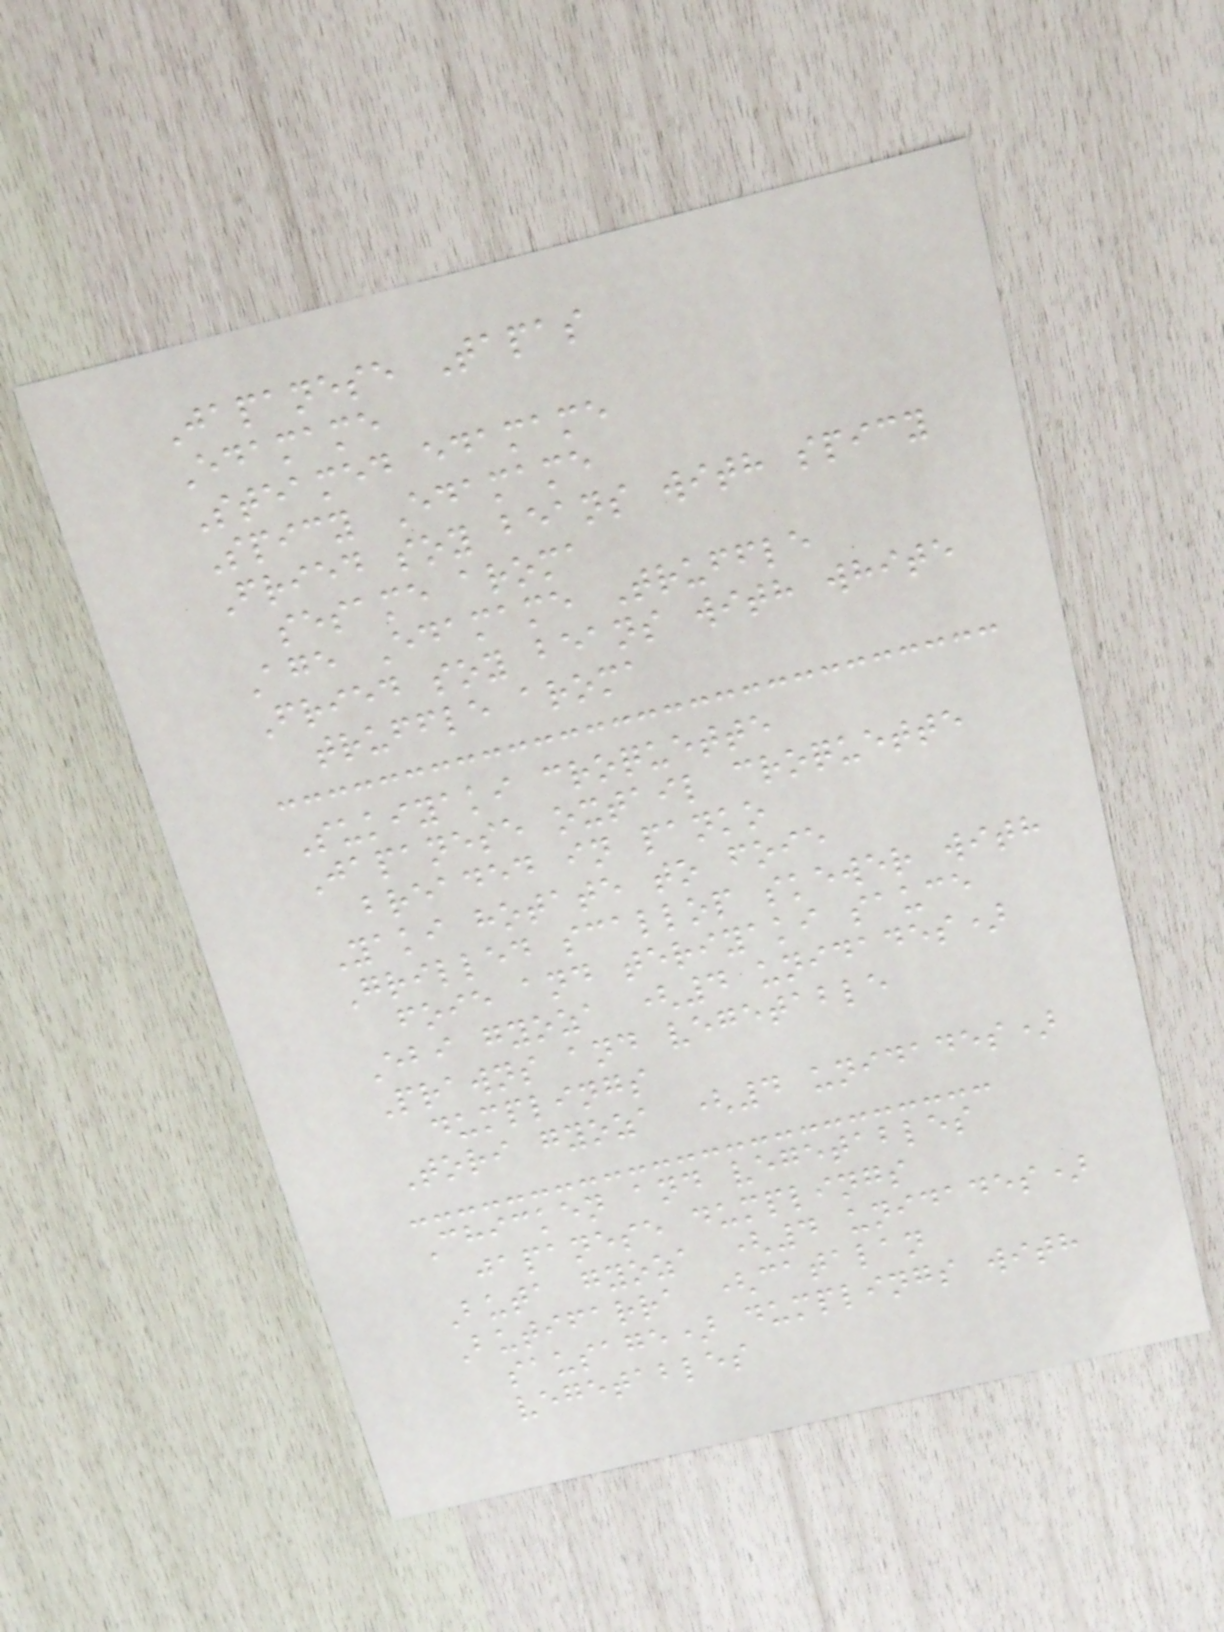Japanese Tapas
Edamame
Steamed edamame
Spicy Edamame
Fried soy beans with spicy
sesame aroma
Age Edamame Truffle
Fried soy beans with white
truffle aroma
Sukiyaki croquette
Japanese oxtail croquette
breaded in panko
Yaki hotate to foie
Grilled scallop skewer with
foie and teriyaki sauce
Ebi gyoza (4 unidades)
Prawns and vegetable
dumplings
Tori gyoza (4 unidades)
Chicken and vegetables
japanese dumplings
Buta gyoza (4 unidades)
Butifarra (catalan
sausage) dumplings with
vegetables
